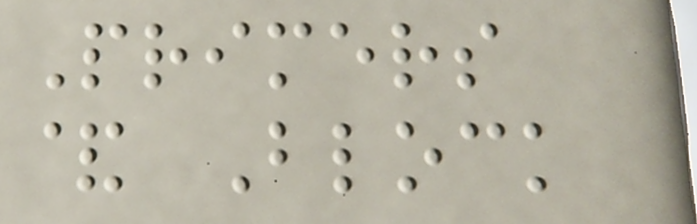Primers
& Block
